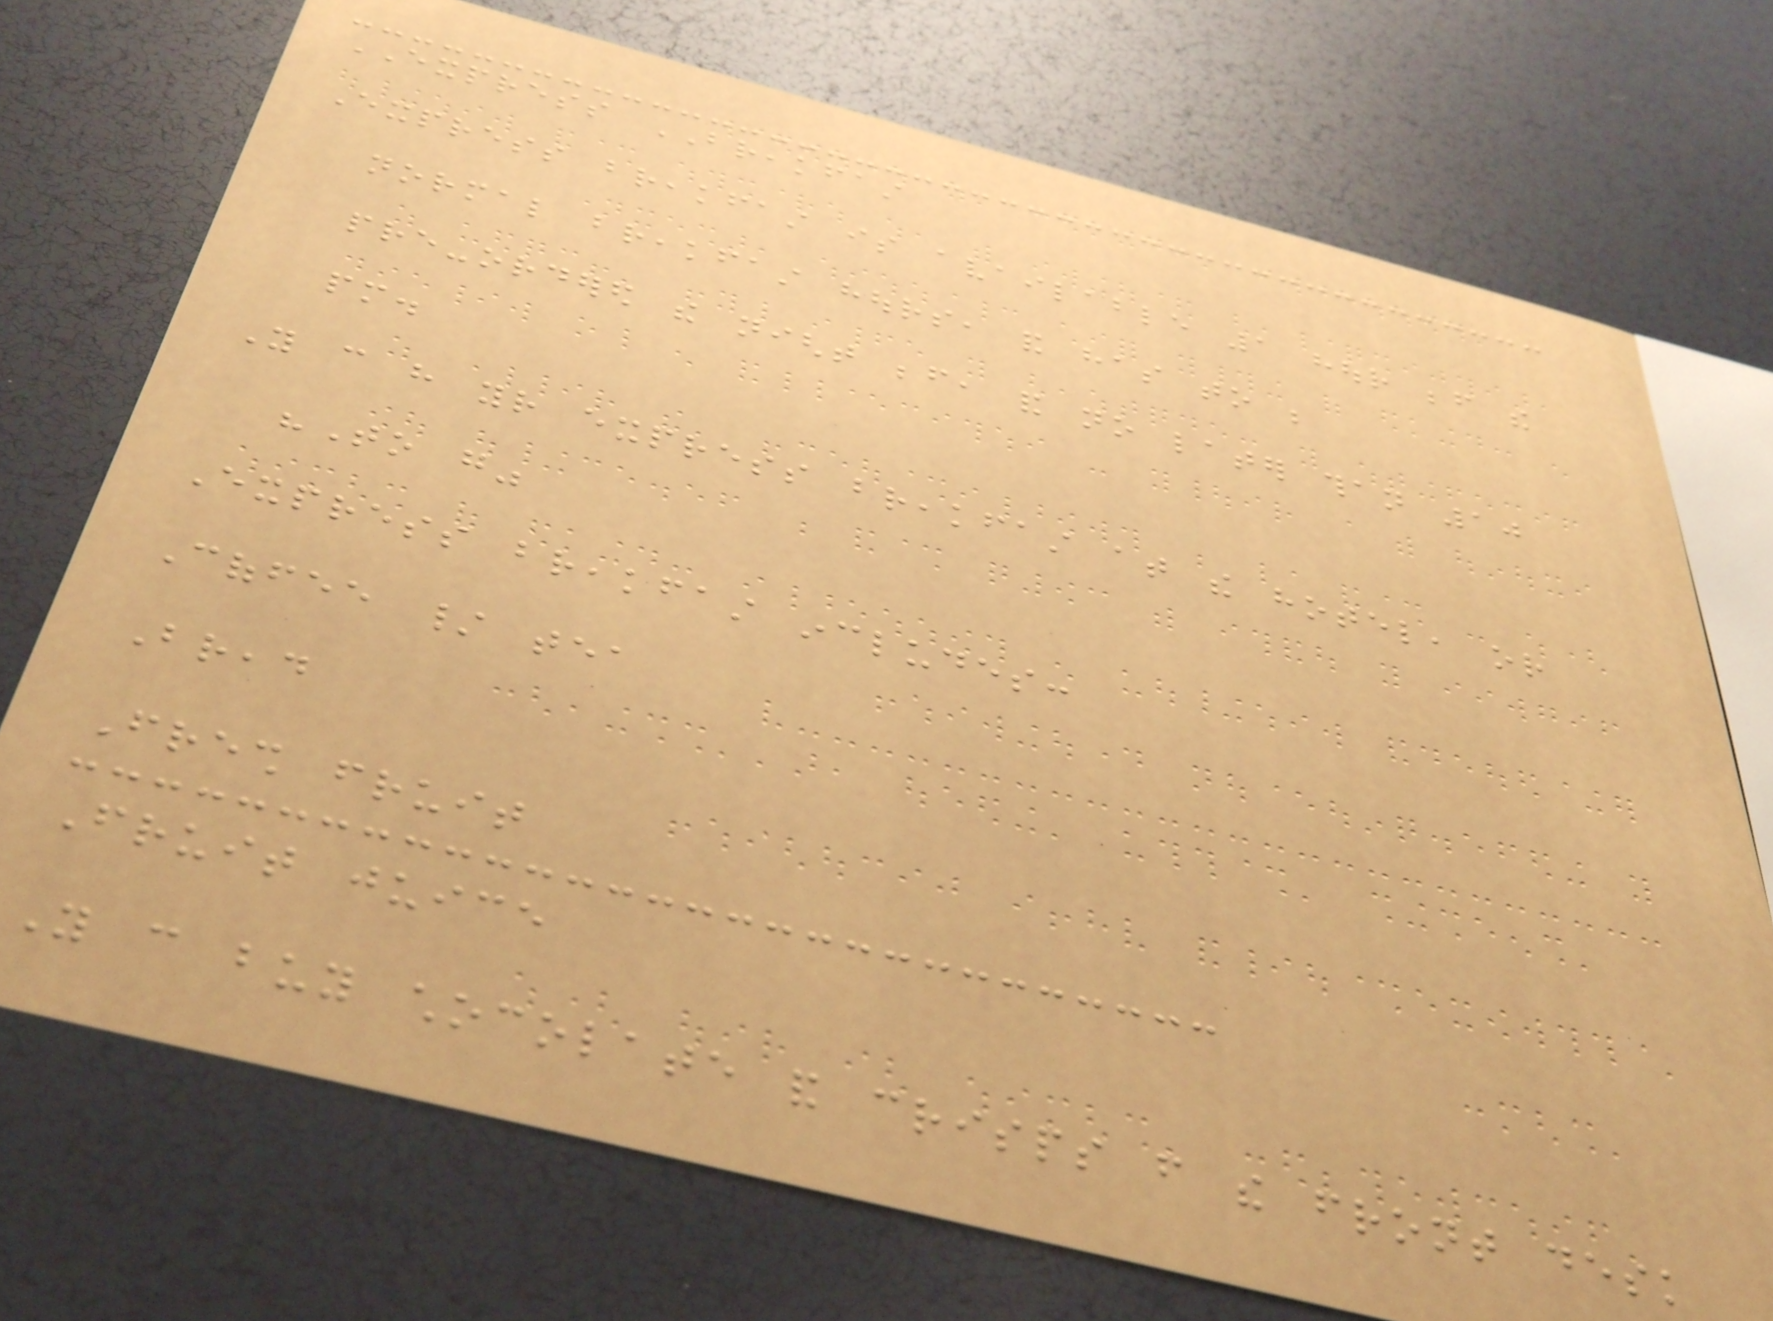EXPRESS BREAKFAST
Express breakfast is available 1 hour before the
normal breakfast hours, and has to be
pre-ordered the night before, and no later than 10
pm.
You can have your express breakfast at the hotel, or
"To go"
Express breakfast includes:
Coffee / tea
Bread
Fresh fruit
Fruit juice
You can buy chocolate and crisps from the front desk
